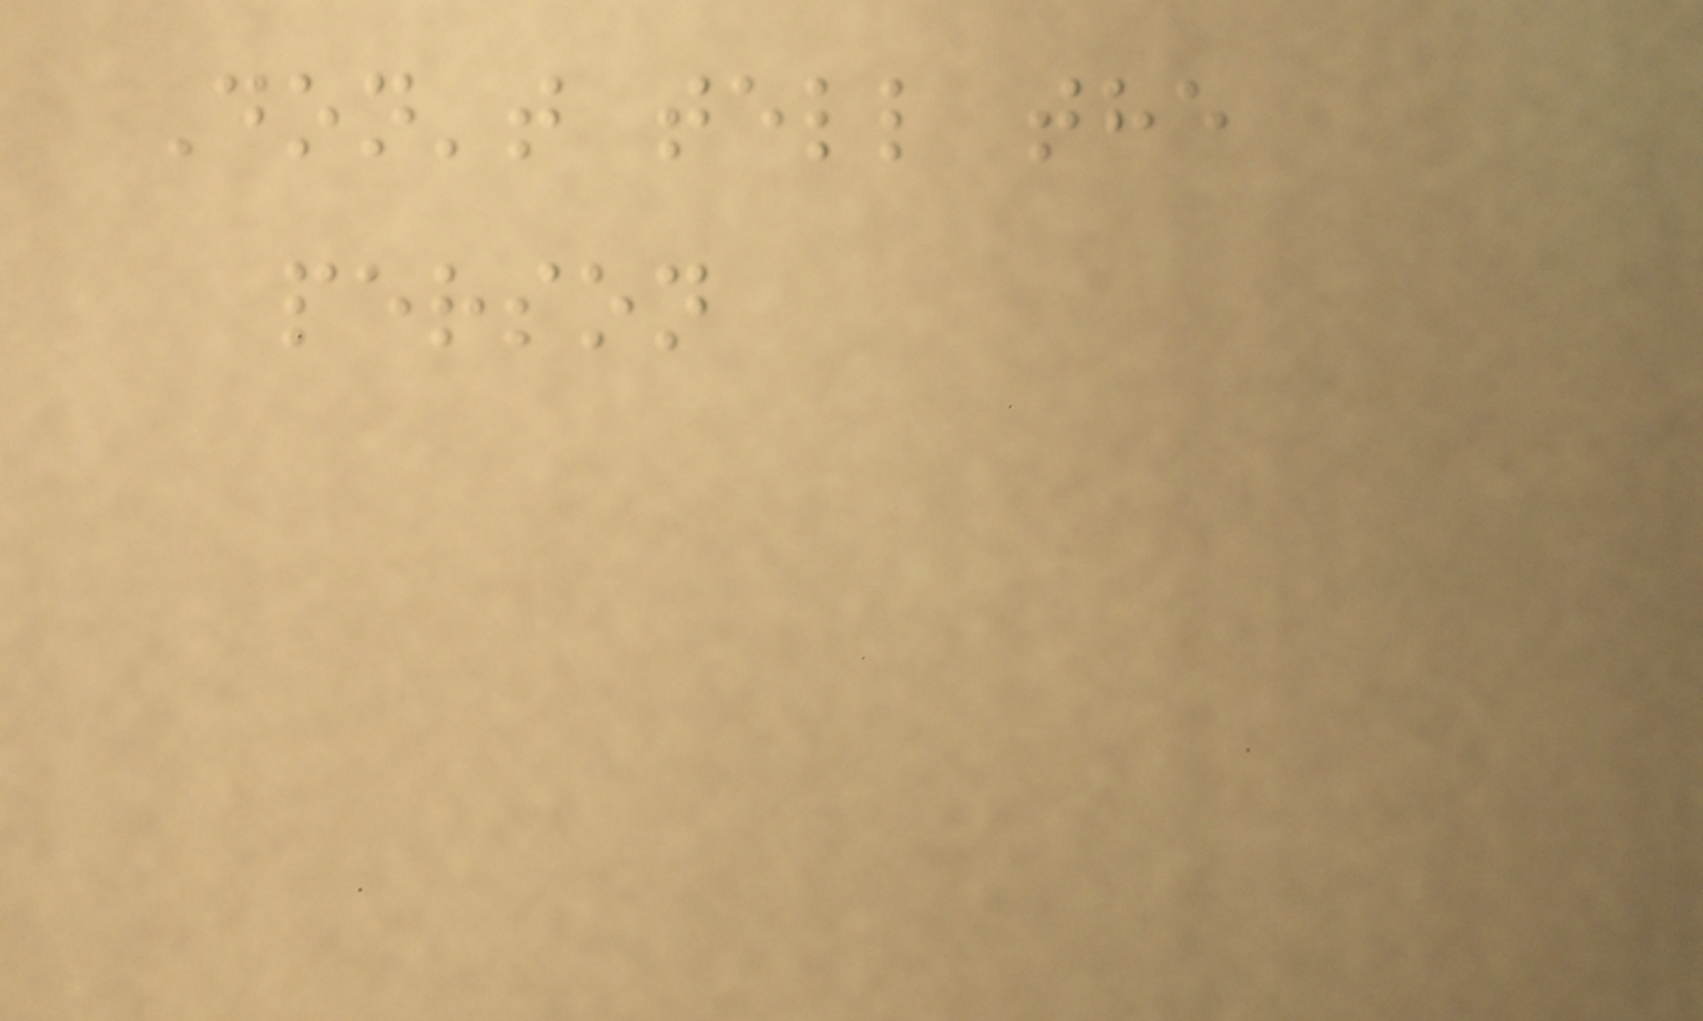Don't tell the
person
